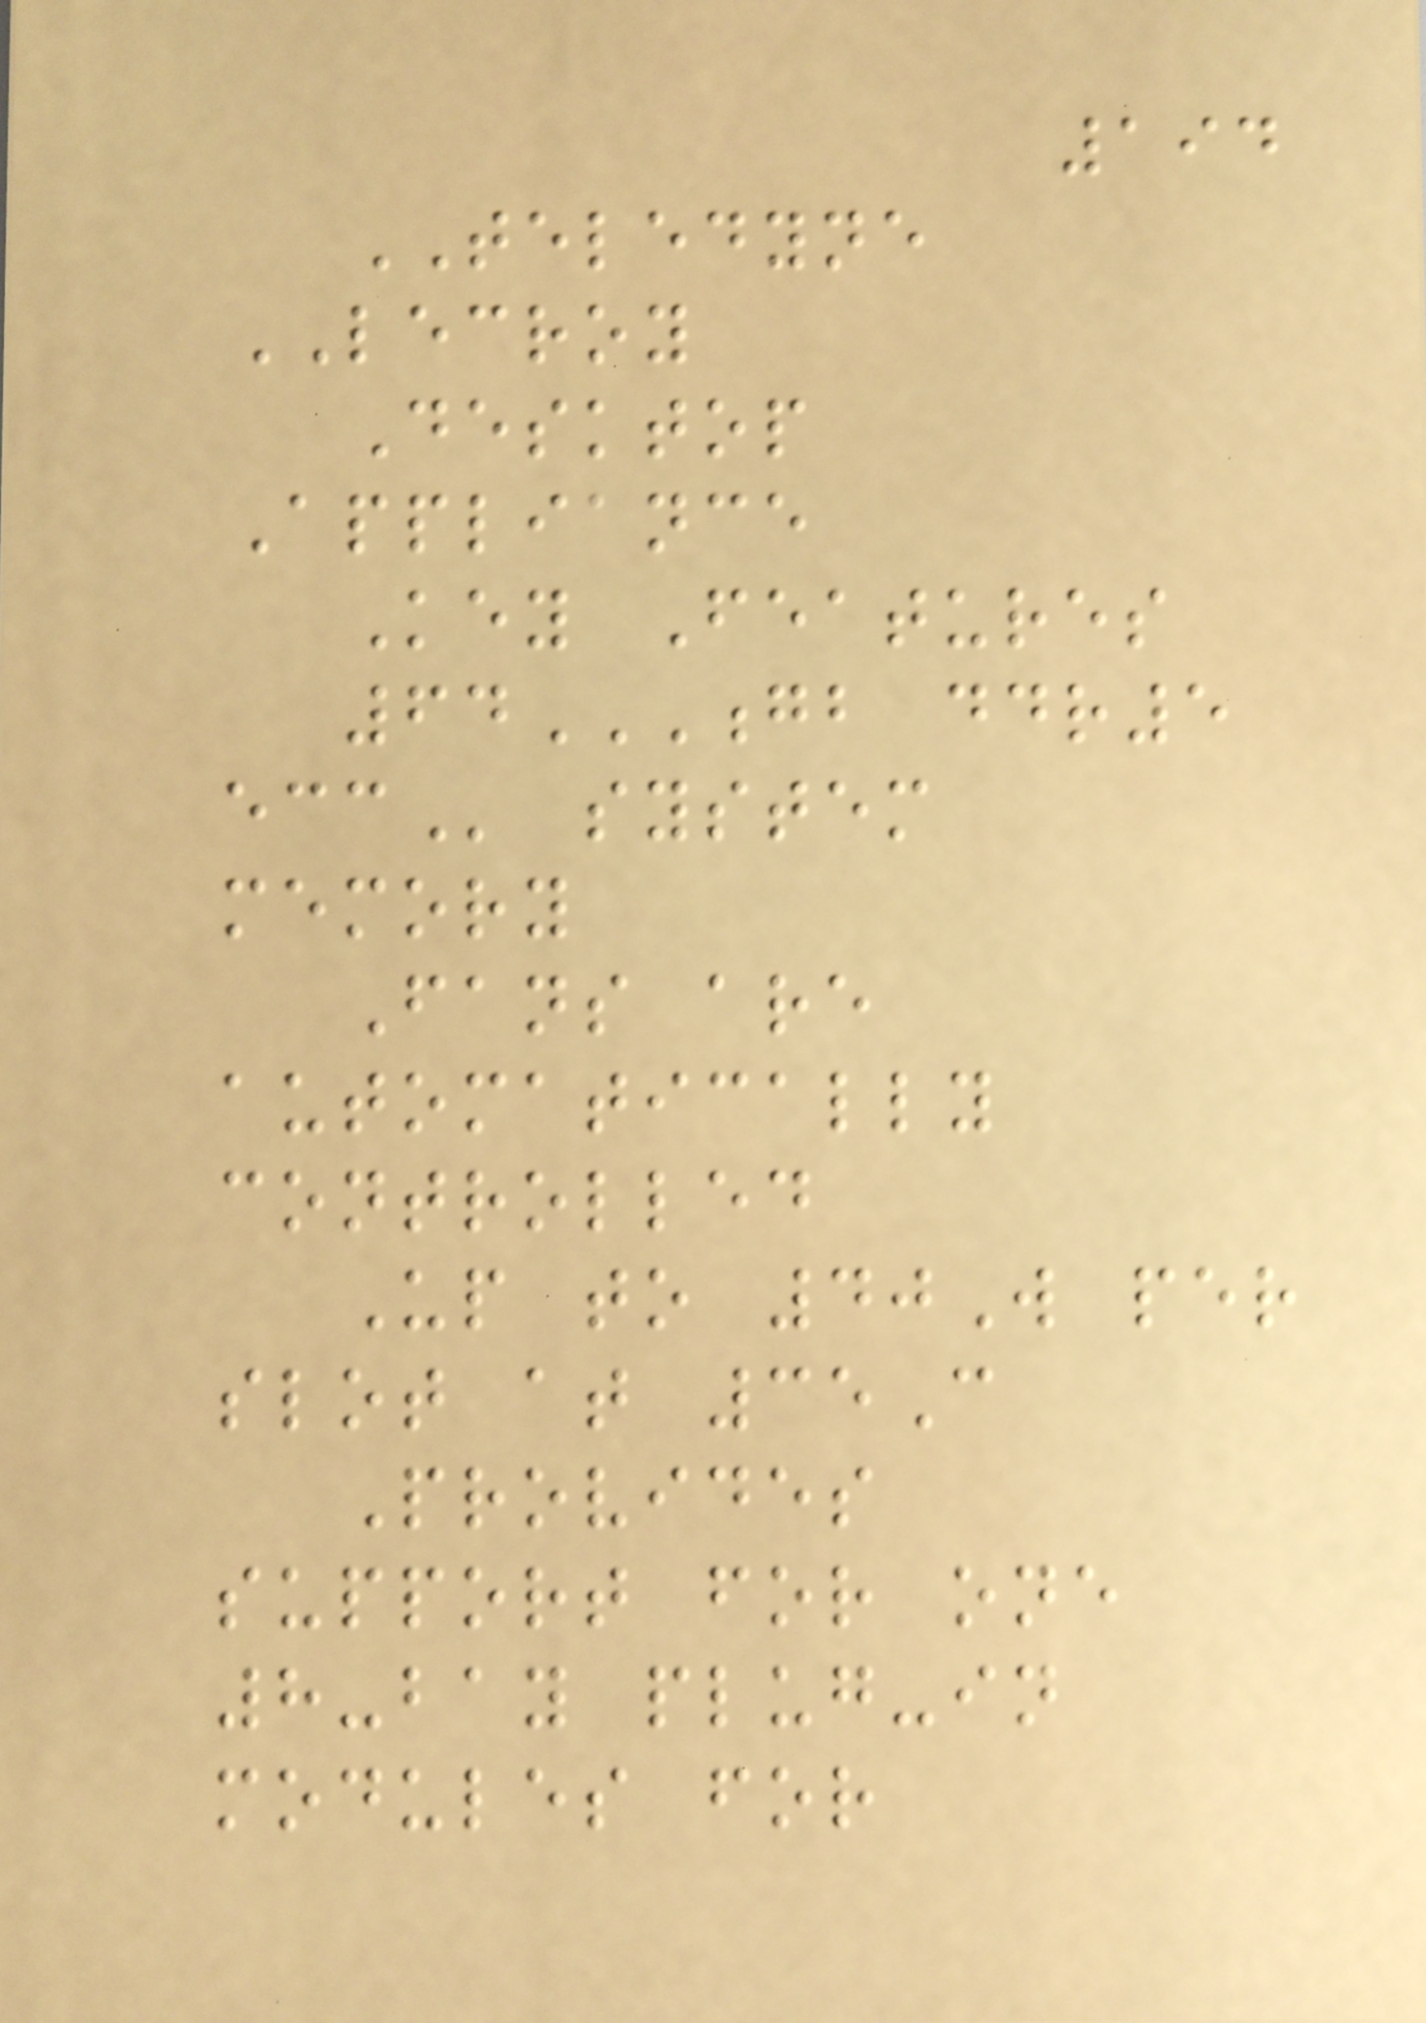194
TELEDYNE
LECROY
Desktop
Appliance
Key Features
64GB DDR5
ECC system
memory
Fans are
automatically
controlled
Up to 40W per
slot at 35C
Provides
support for one
8-bay plug-in
modules for
